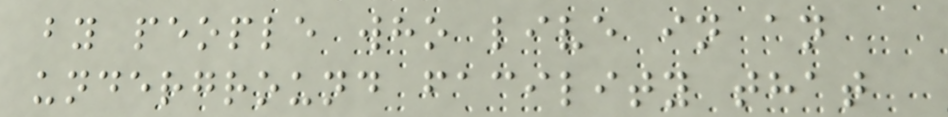by people who live in an
underground facility that
